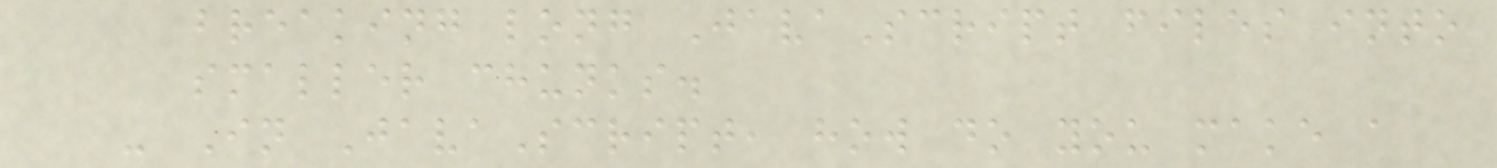breaking long JavaScript files into
smaller chunks.
- In JavaScript, how do you make a
